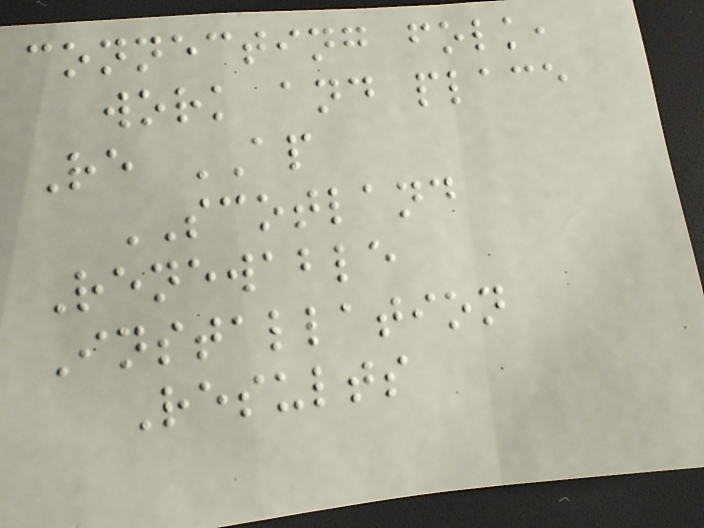connecting folk,
work and place
Re AP
SCOTLAND
Renewable
Installation
Results
